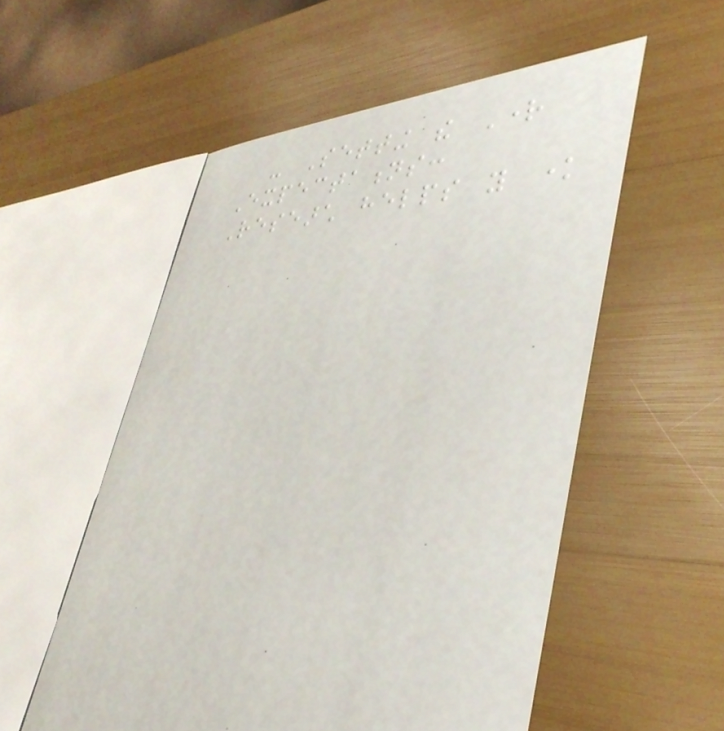- Setting the Right
Expectations:
Research helps you know
